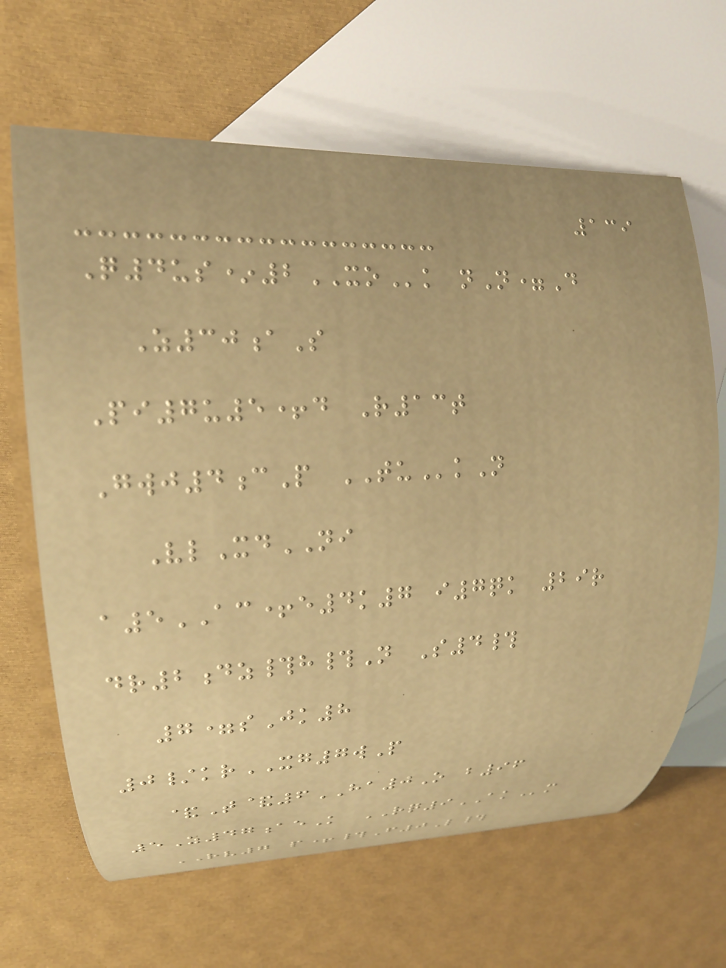139
Q4us*2XOk nN=D
Z30aS
Pi7u5+d R13t
Gwj4cP TUkN
VlXdNI
a5AC+e4k7 i7qk 29r
dr2dz#h#N S4#
7=sJk8
0/krXG7wP
&T&6HA0O b96
5Z47aeK RQ9AKm
RV7 p+#F0L#
